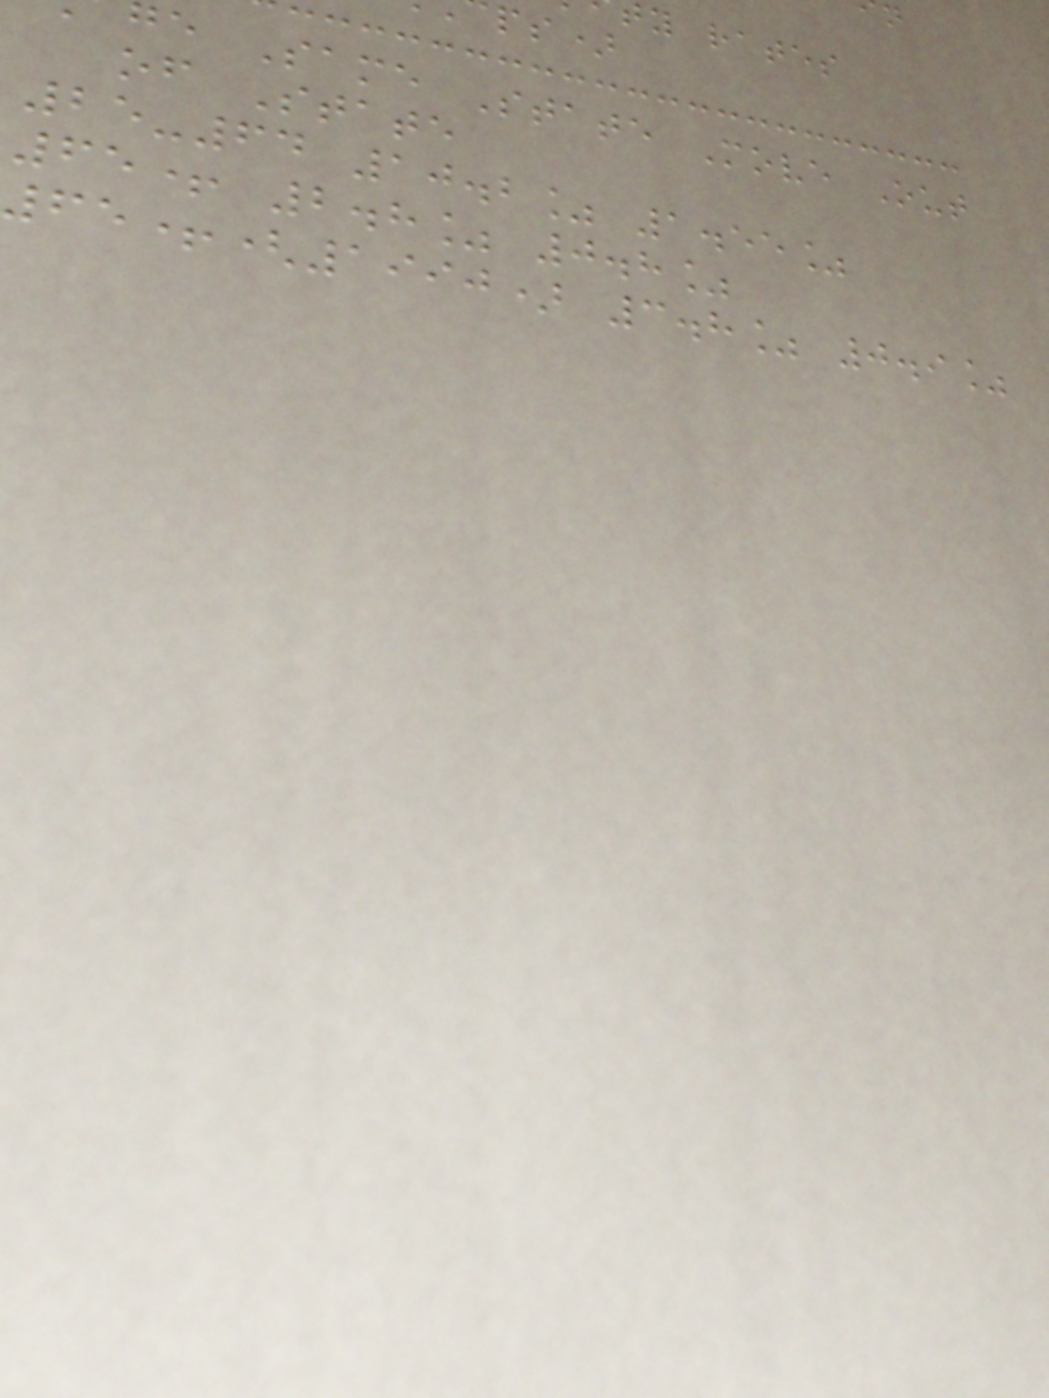y rates
ps)
e Same State Move Out
of State
25-64 10.2% 1.55%
65+ 2.8% 0.8%
+(1990) 3.8% 0.9%
